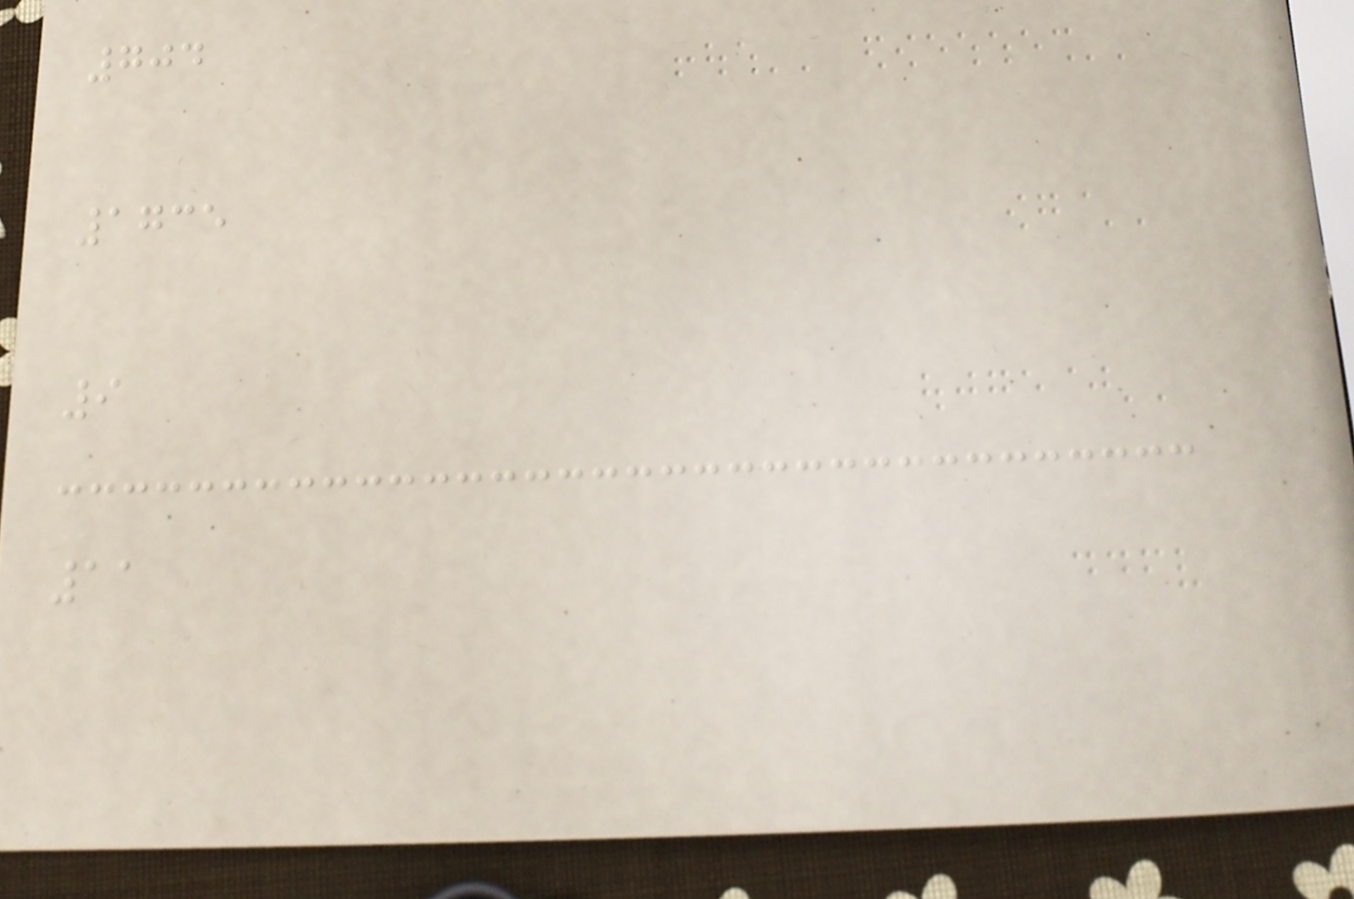704
1735
9
11
